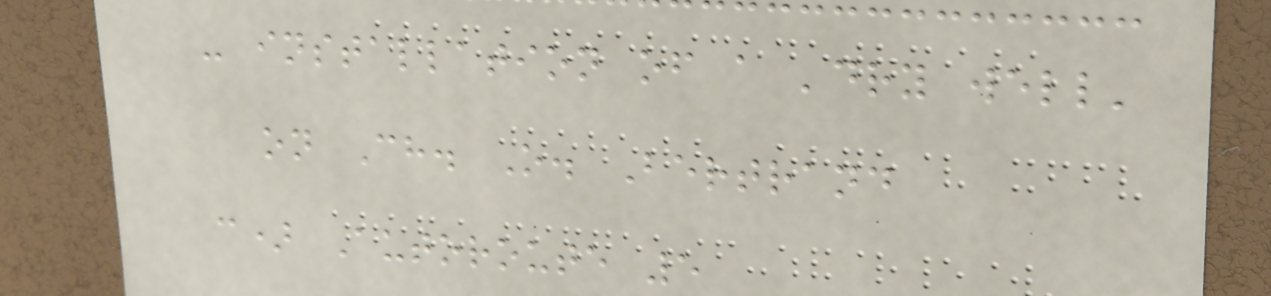- installation of a 'dry well'
on Ch. O. Bertrand
c) Autoroute 5
